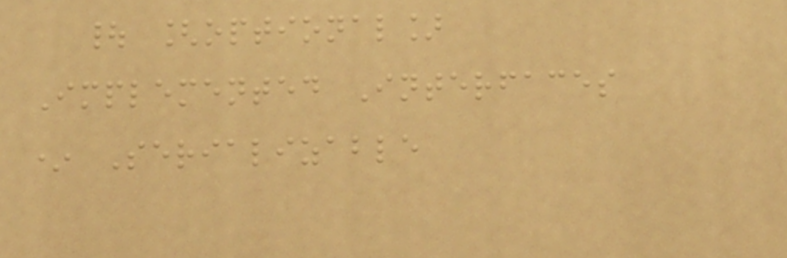| [optional]
Implemented Interfaces
* Serializable
